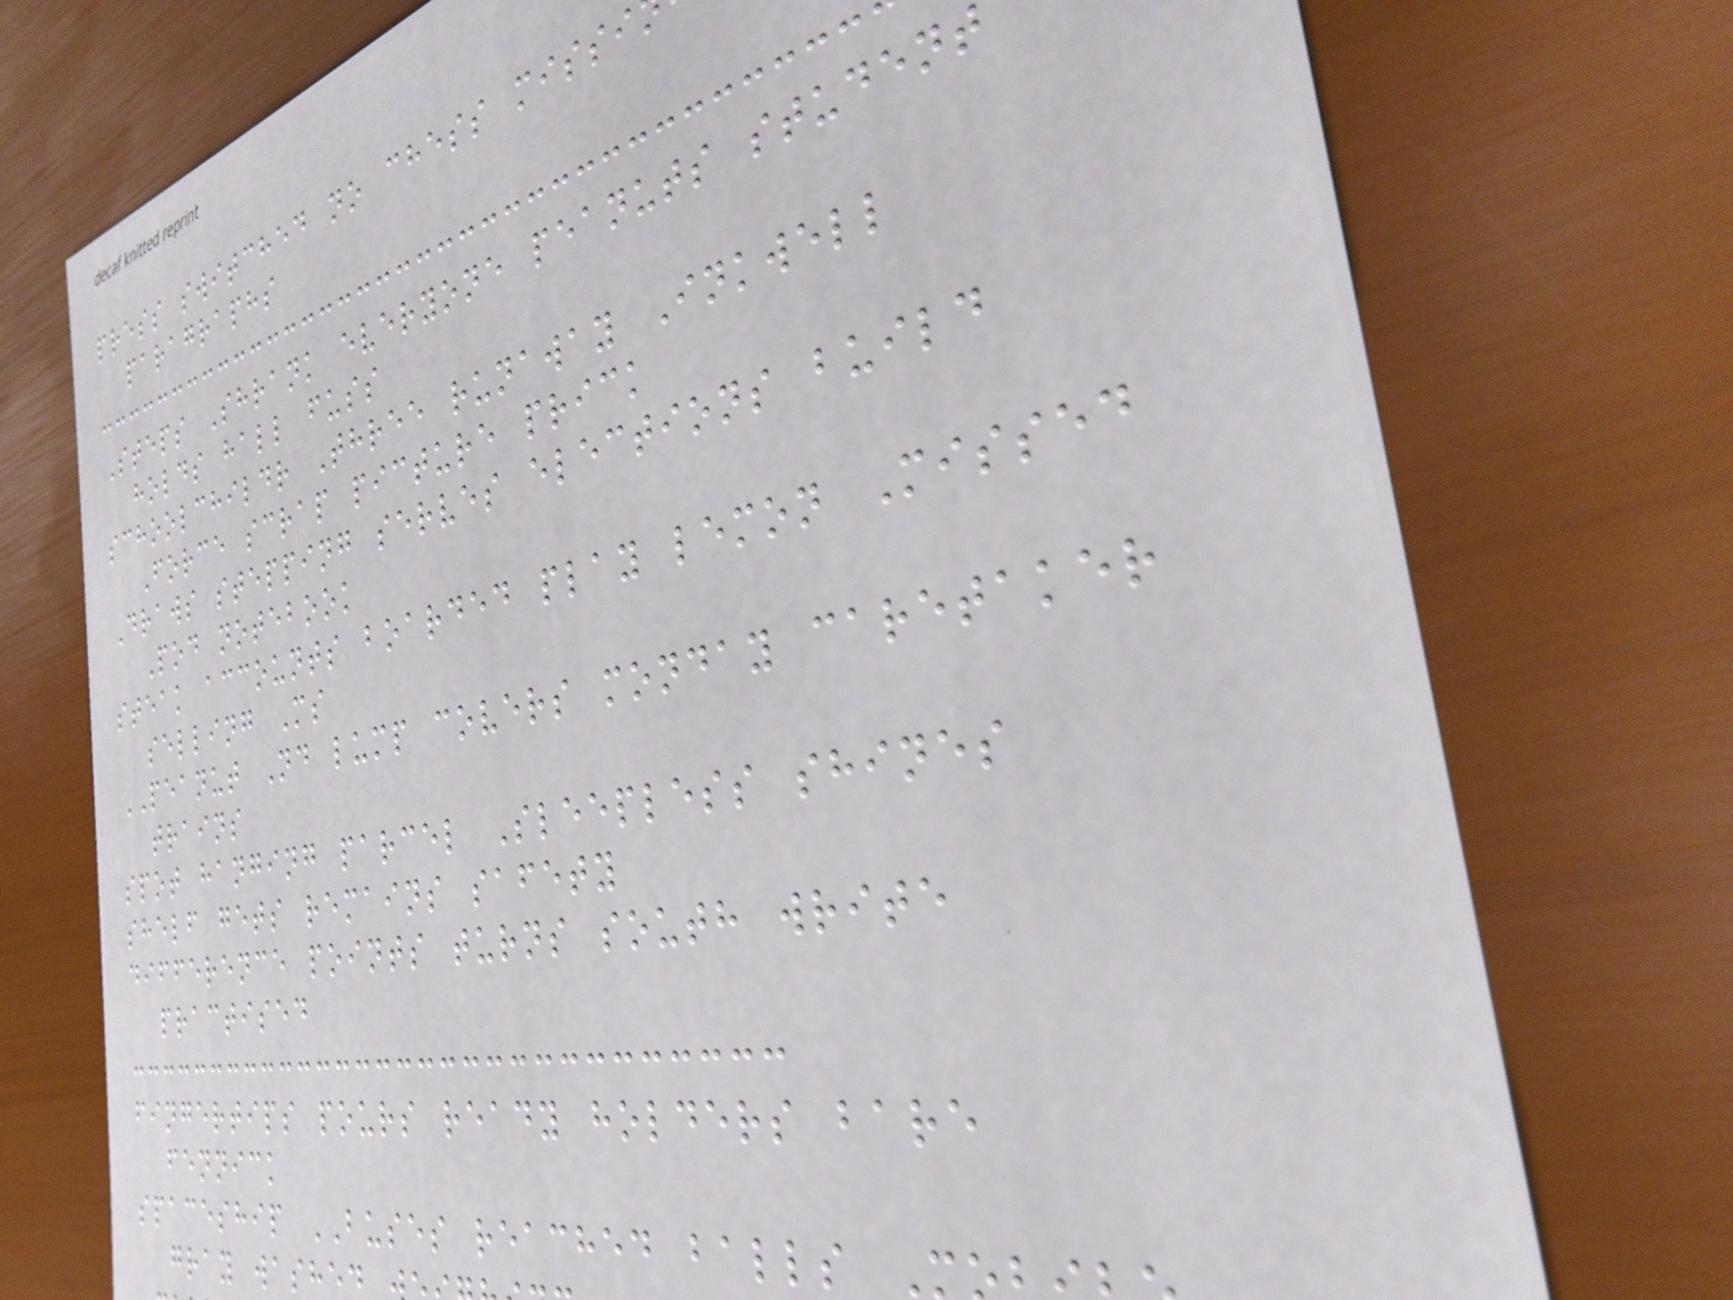press switched no chess missi
paragraphs
Steps Shrank everyone peanuts student
holds hall fuss
schoolchildr Three runaway Inkwell
Force scrap picture prick
Draws stepping serves elections build
Pod notebook
steak accounts boarded play lemon Missed
selling Ms
PEANUT Nd lump covers monday caretaker
trains
spot hanging parcel Sleepless shines
shelf gets remains safety
difference points turns south write
practised
fingertips pours ready holders bare
fennick
spaceship BUSES reached balls
gray washed
